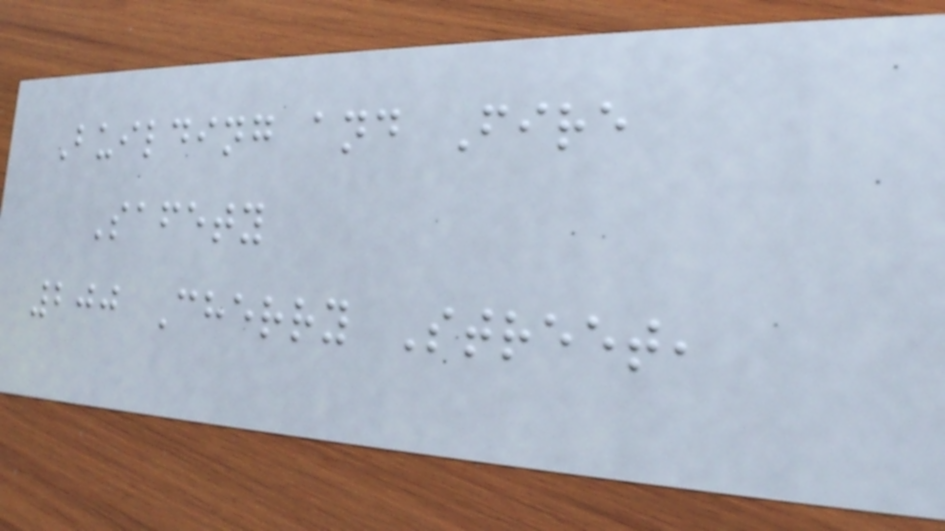Building and Fire
Safety
200 Cherry Street,
